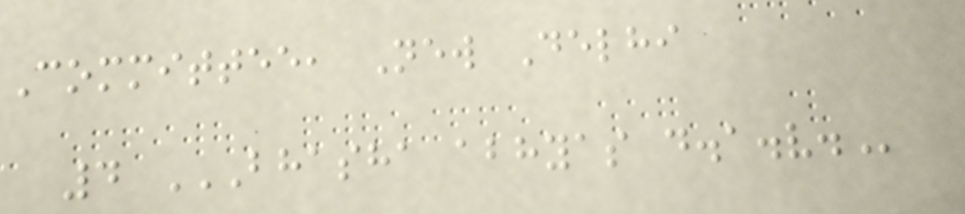Committee, New Delhi
4 BHASHA ABHYAS D.A.V.
